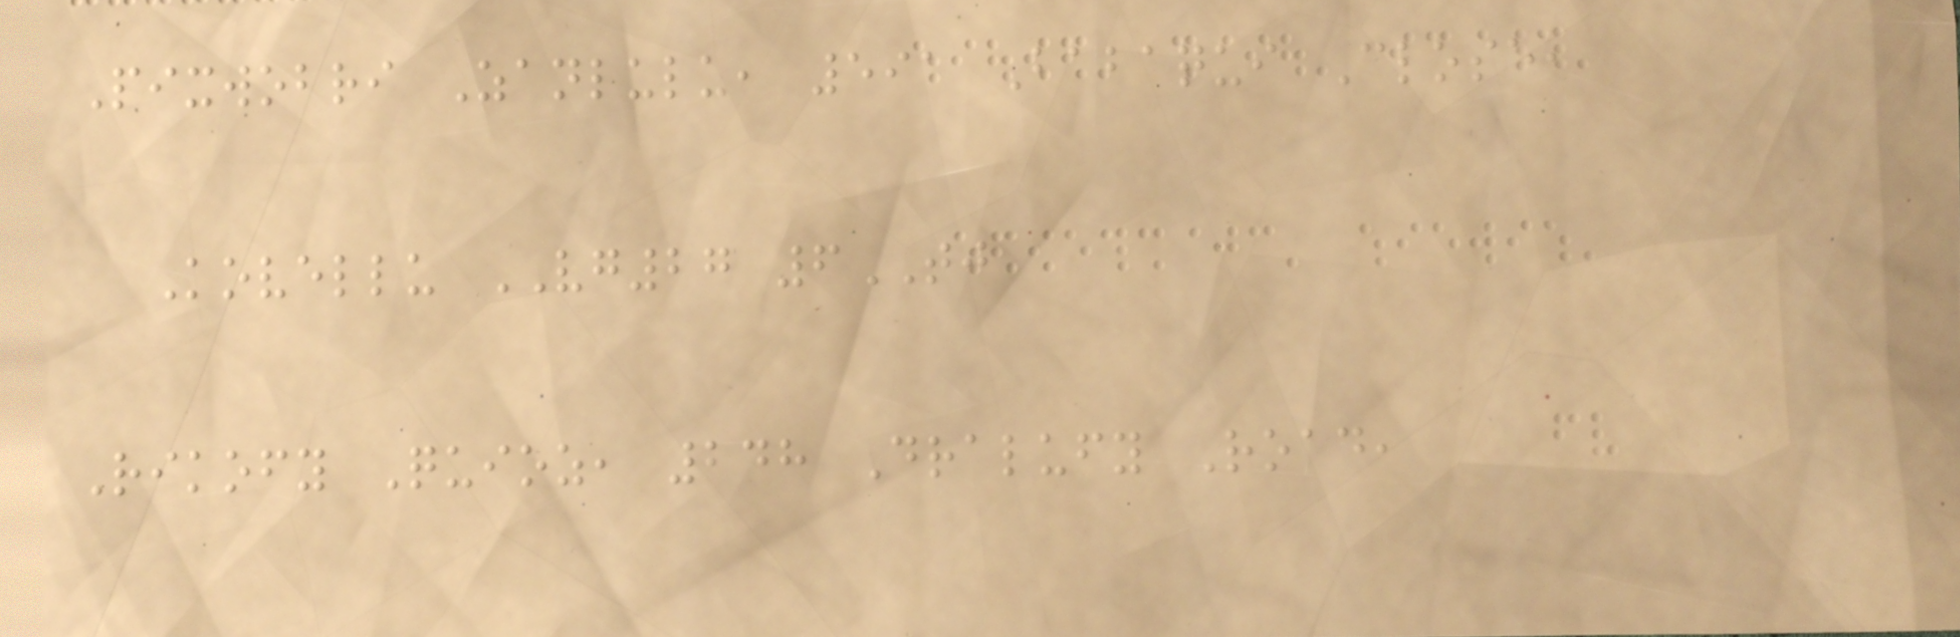Pixwobri Zanlulu, 591 Babaqui Close,
Kovellu VG27 6TJ
Rikofy Quioz, 248 Dralufy Road,
